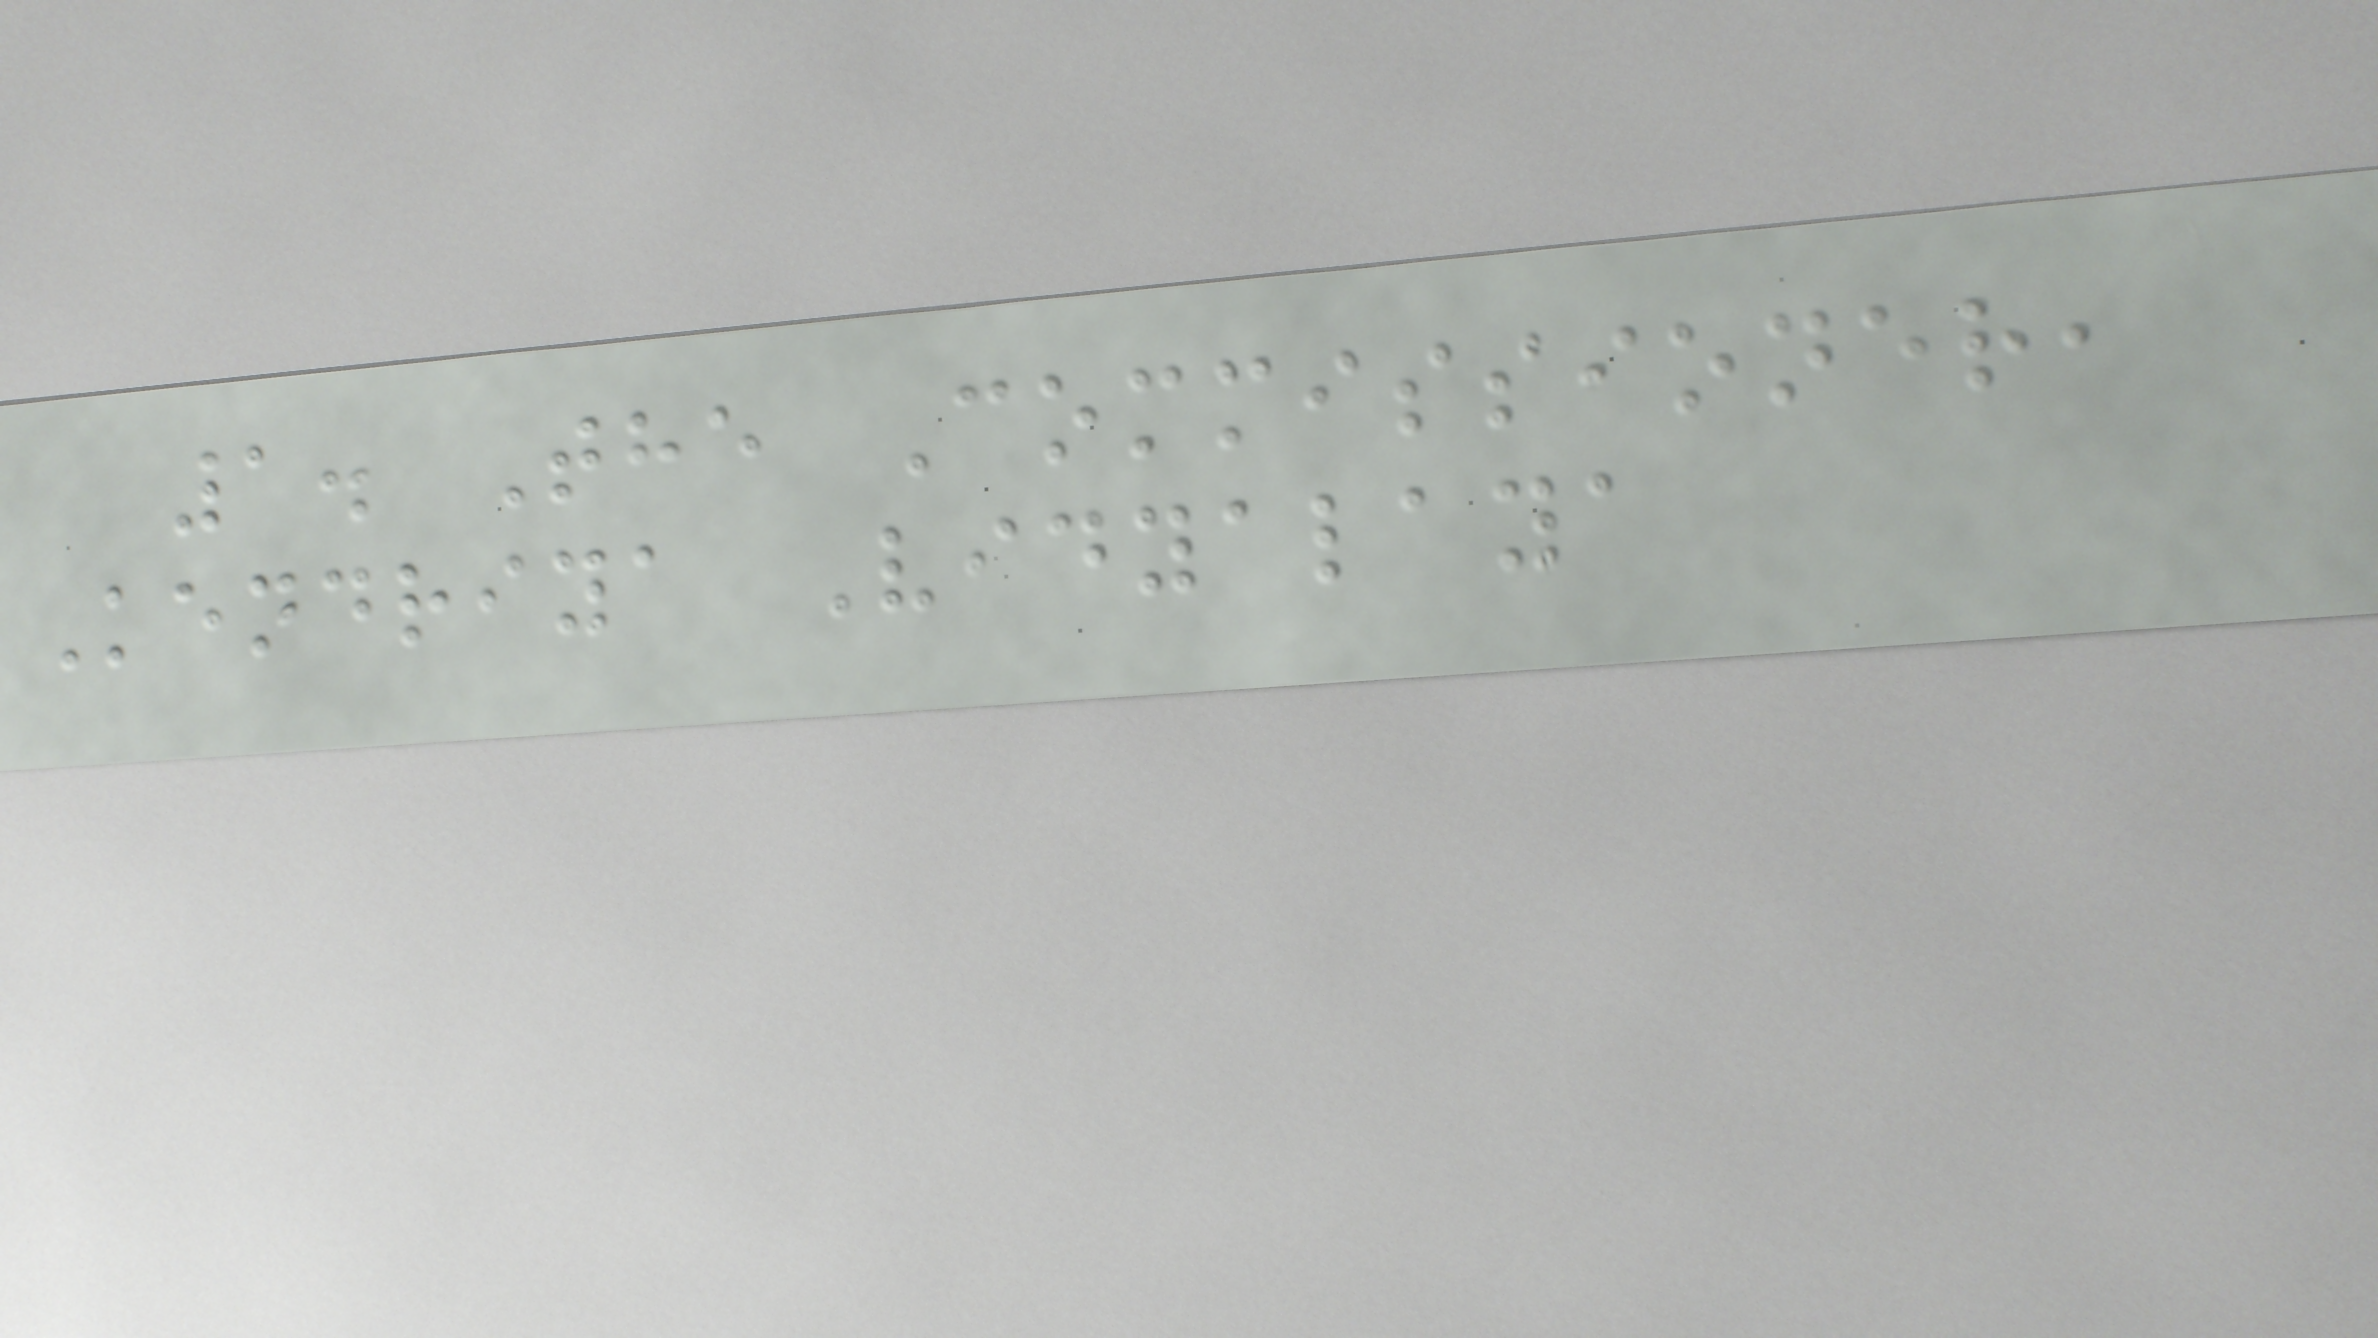1. The Commissioner,
Kendriya Vidyalaya
